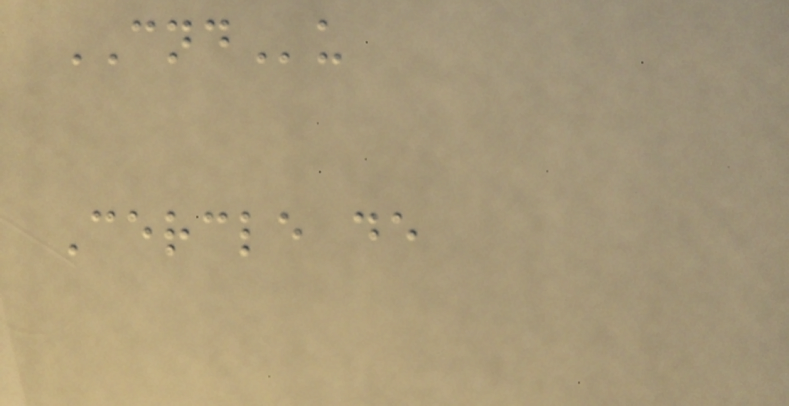CNDu
Cercle de
